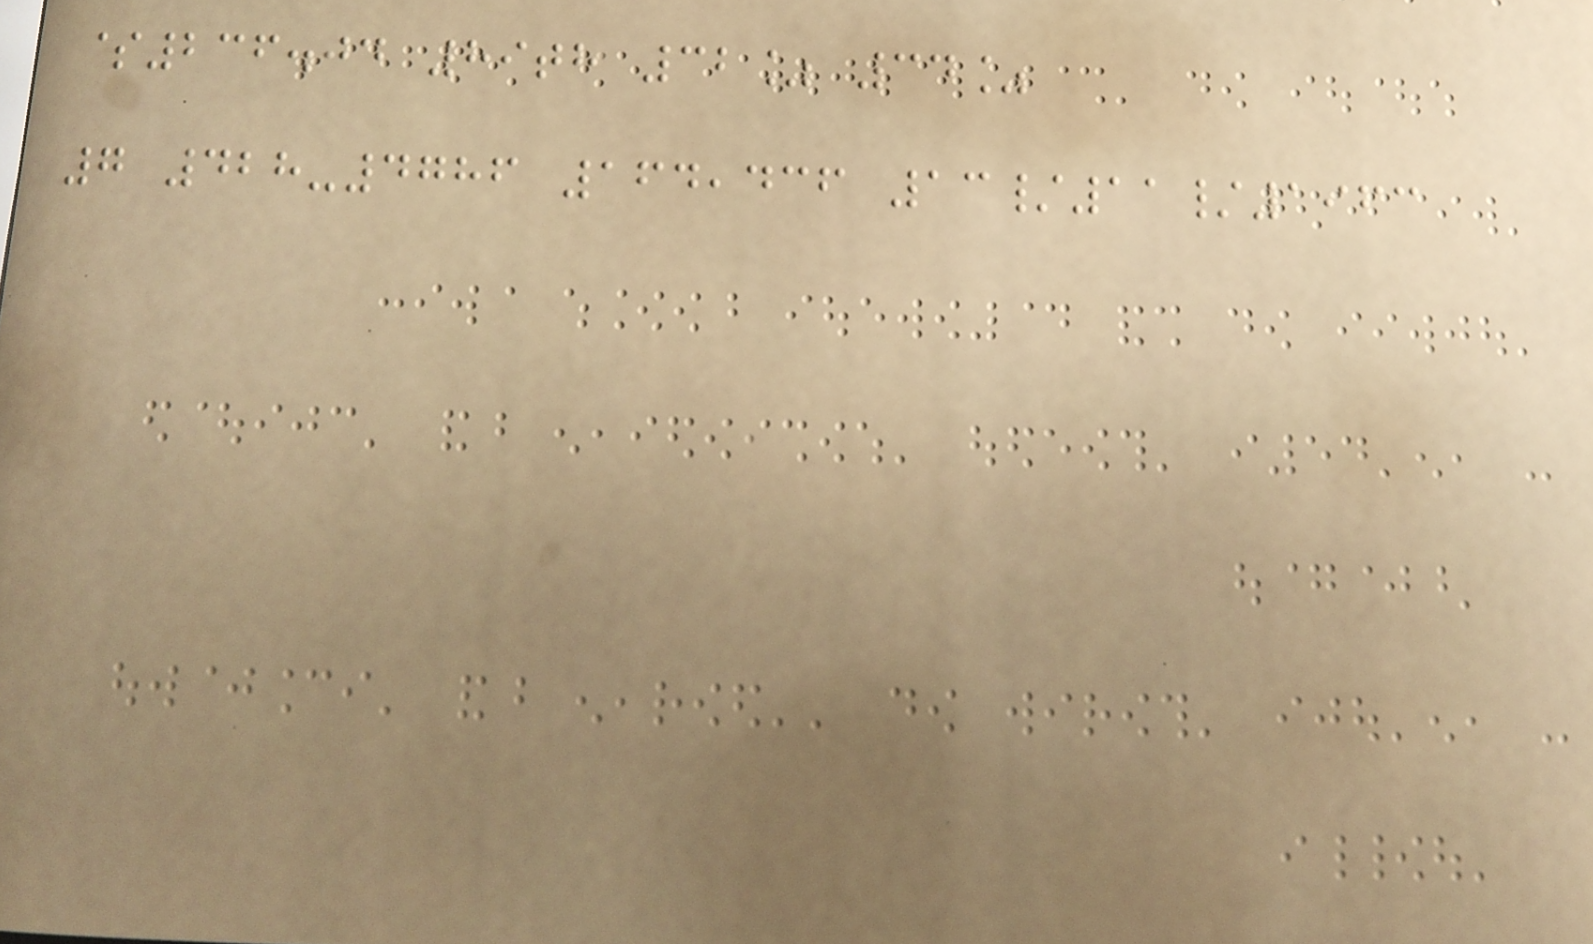$236.04 89th 32% 34%
7 428-4786 164,436 13/11/1963
